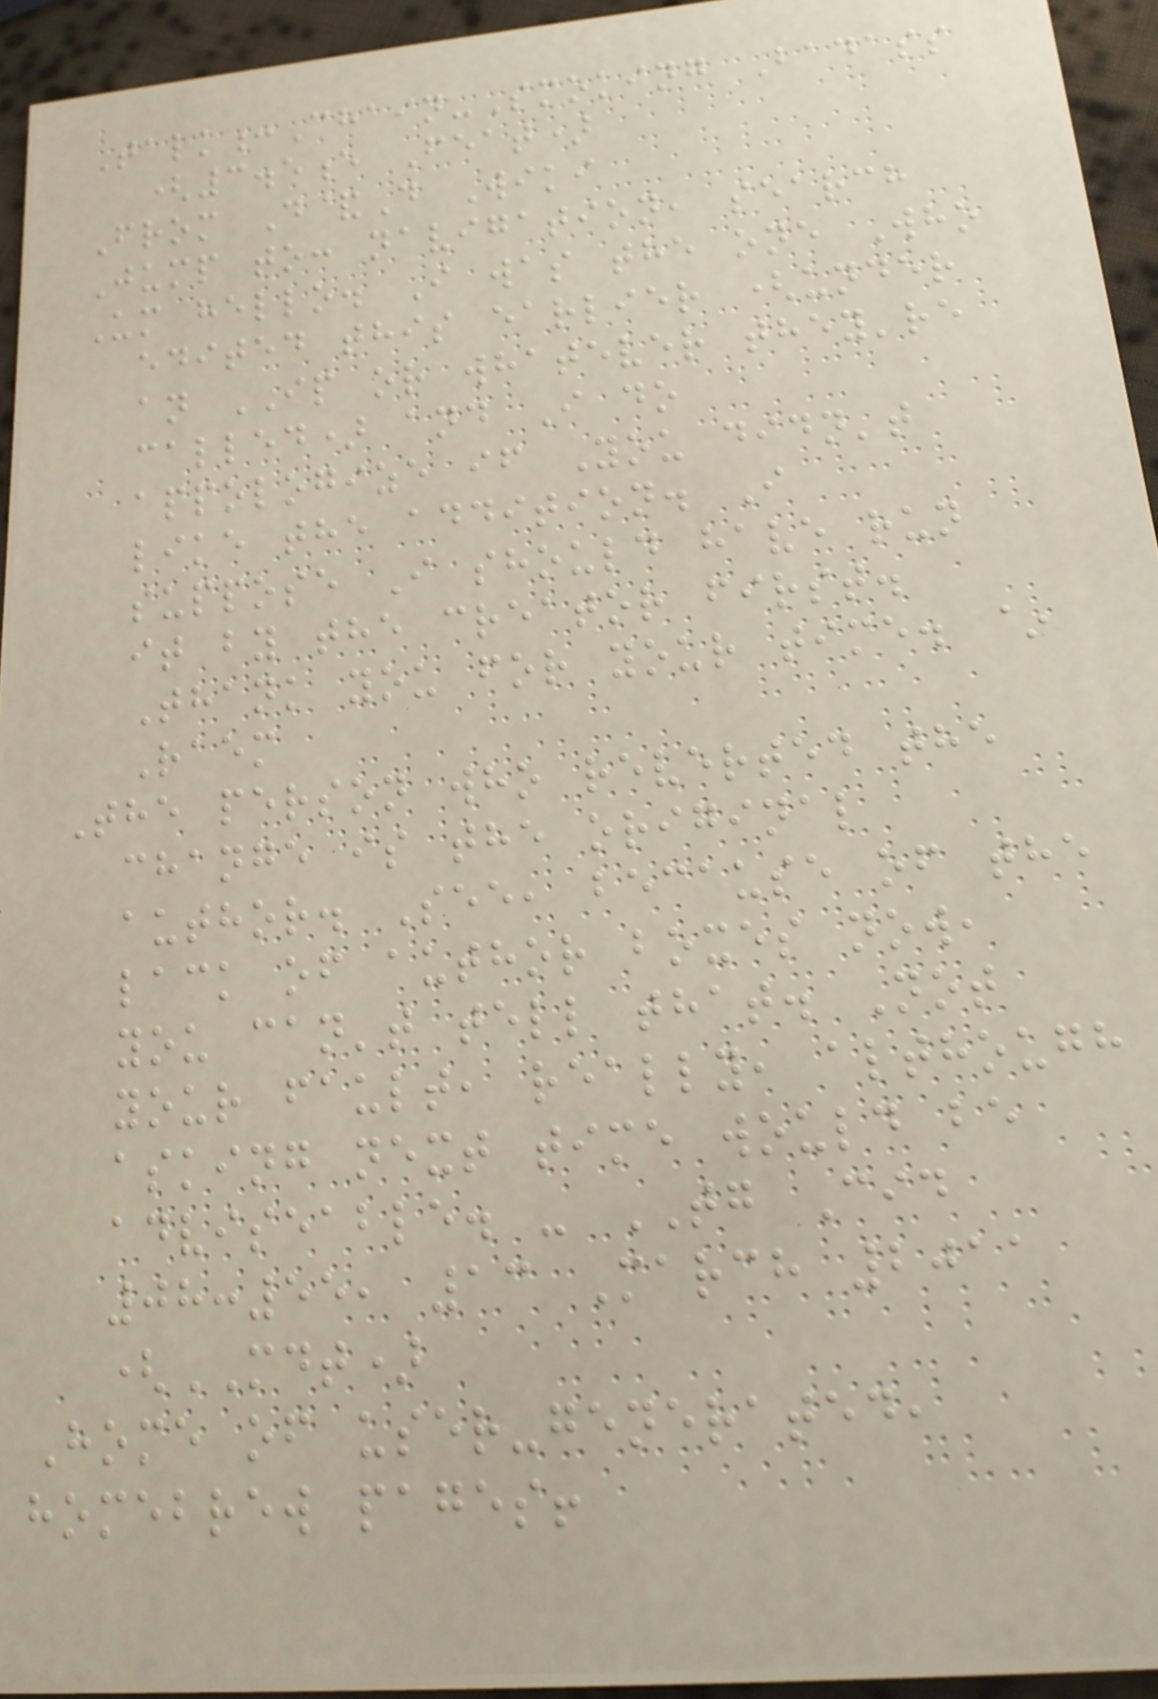Talk:Chain-Smoking Badass
(3.5e Feat)
From D&D Wiki
Jump to: navigation, search
Um hello. I was the one Who
edited this earlier (under
an IP or whatever they're
called) and I do
appologize if You didn't
like the addition. I
suppose I should have run
it by the creator first.
Thank you for your time. ~
Raem
The person who reverted the
change is the original
author. See, because of the
lack of author boxes now,
you can't tell that. Not
your fault, really, although
asking next time would be
adviseable. - TG Cid
08:55, 13 March 2011
(MDT)
Home of user-generated,
homebrew pages!
